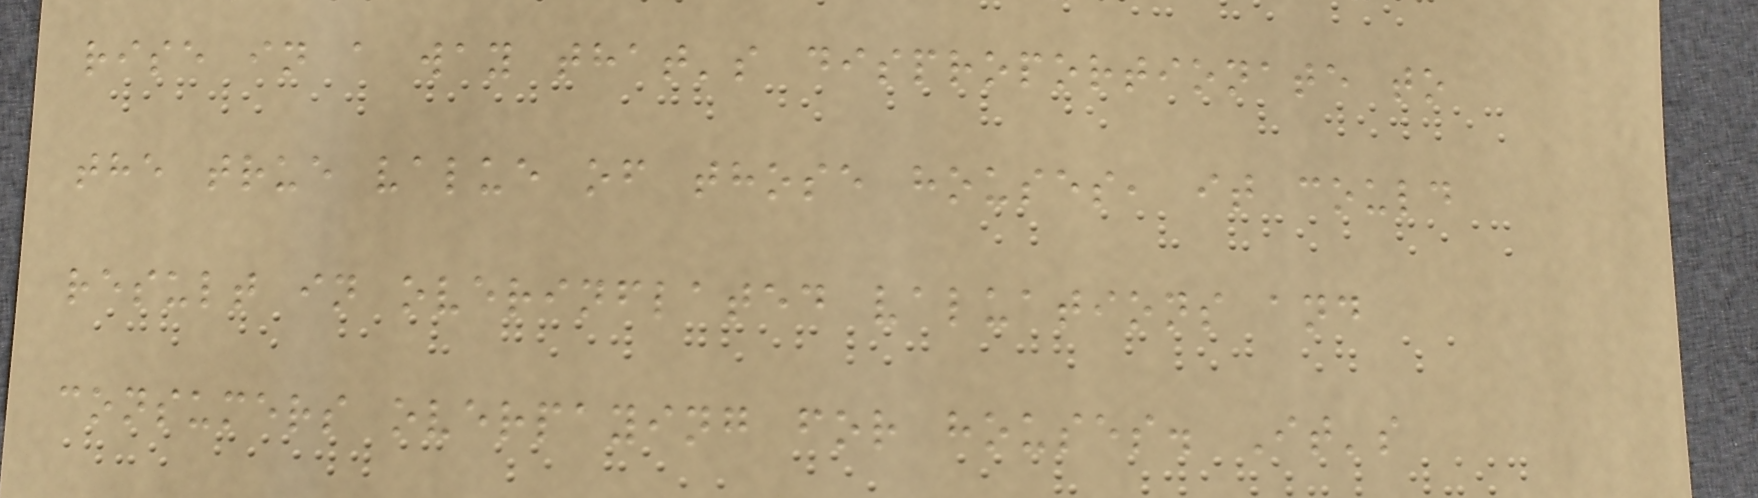rise in a way that's disproportionate to
the true value of those houses, it could
result in overinflated valuations and
consumers overpaying for houses. It's
